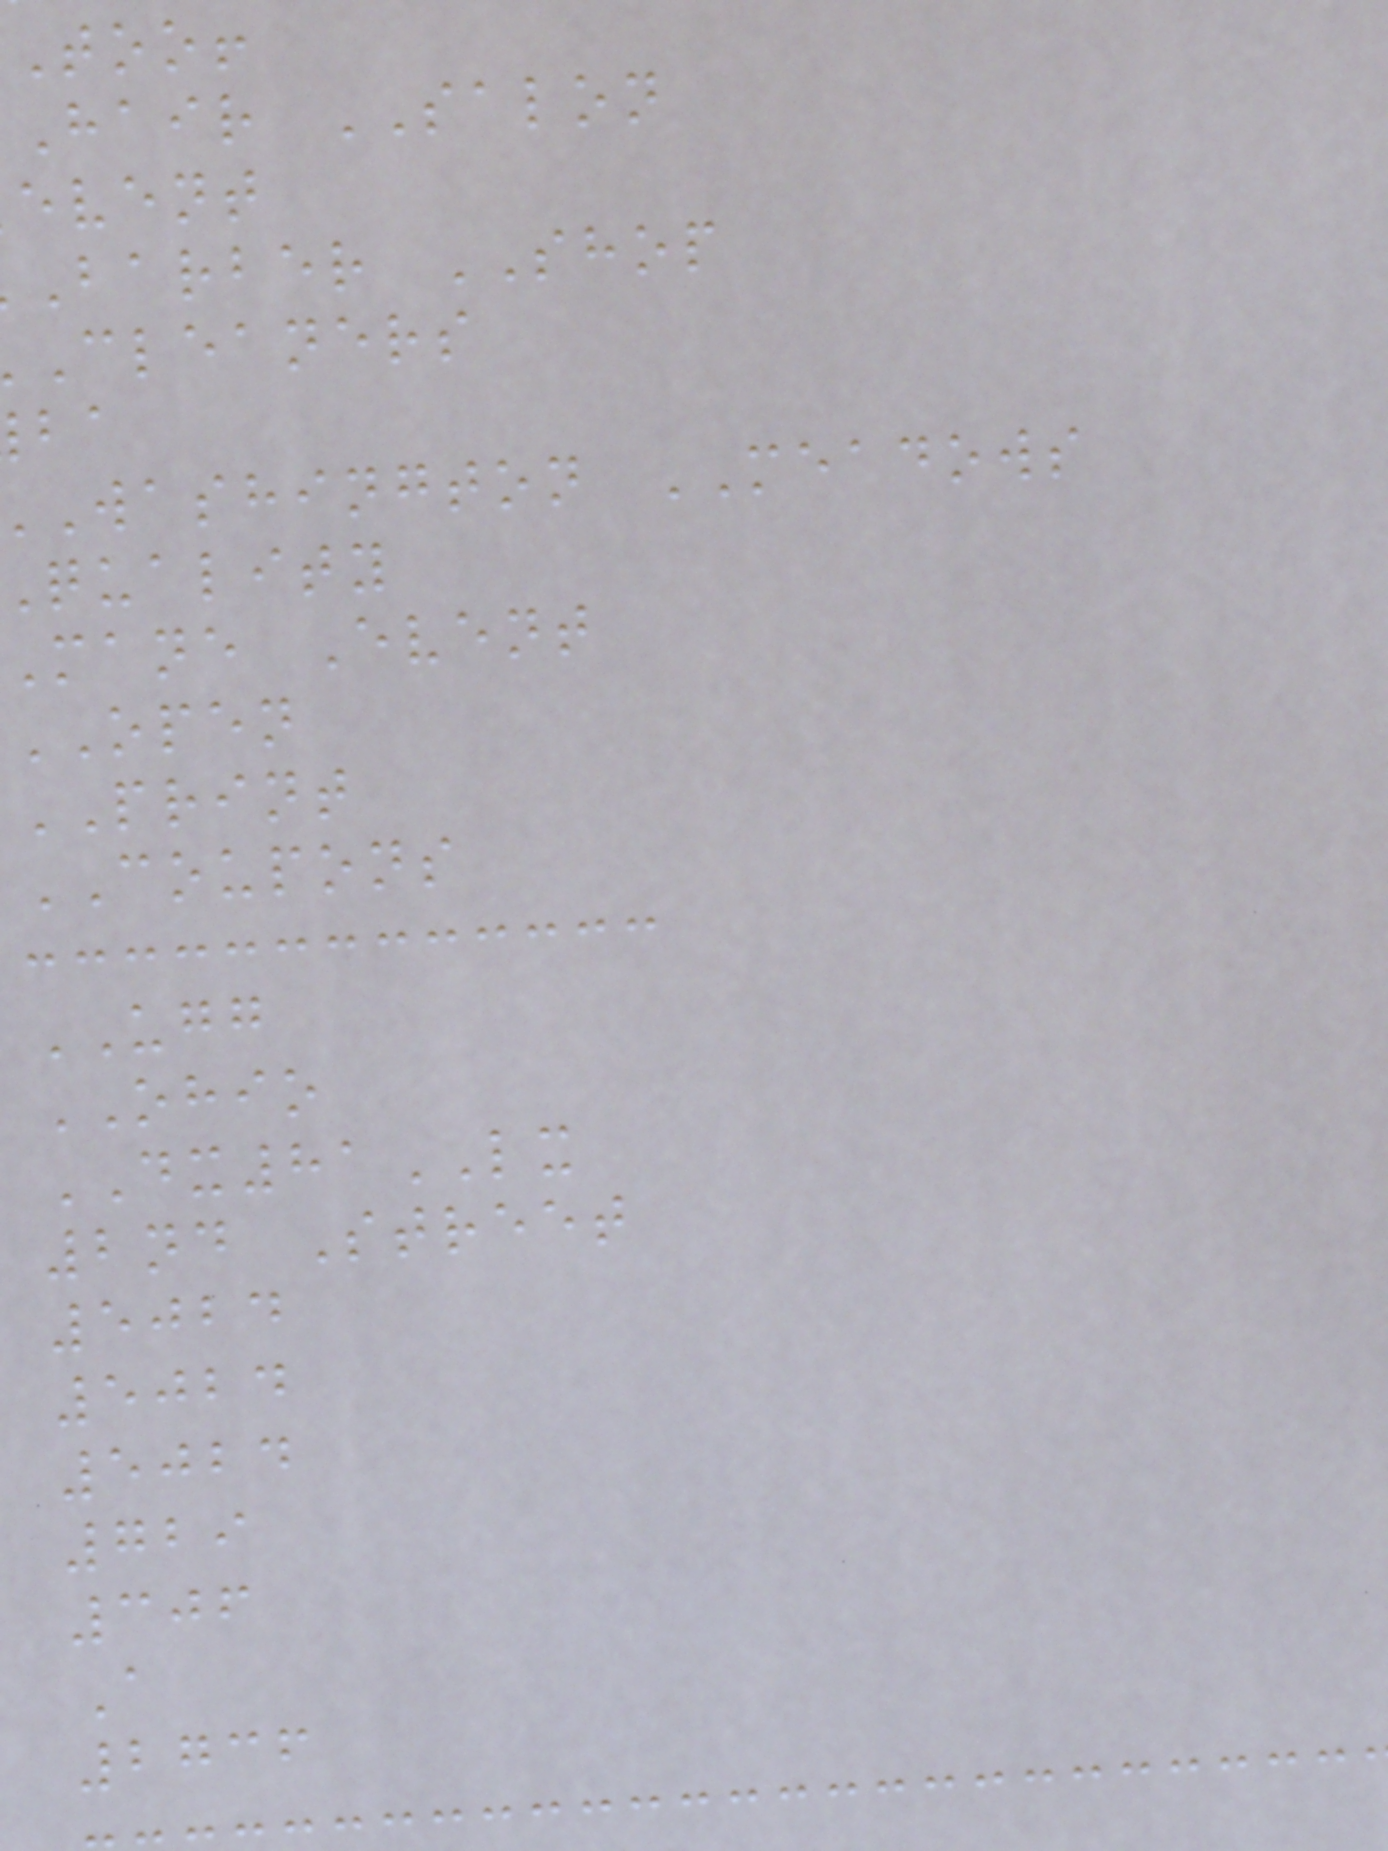too!
hair SALON
event
barber SHOP
cleaners
washington MEADOWS
quality
Mane Event
OPEN
PRINT
COUPONS
UGG
OHIO
DX81LX
2nd Street
5024
5024
5024
729
306
A
2736
